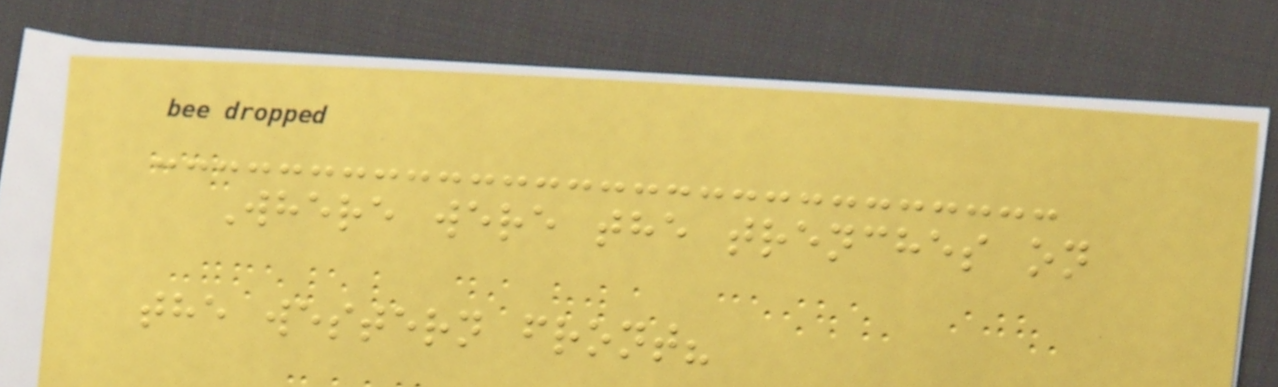Where were the trenches on
the western front?
